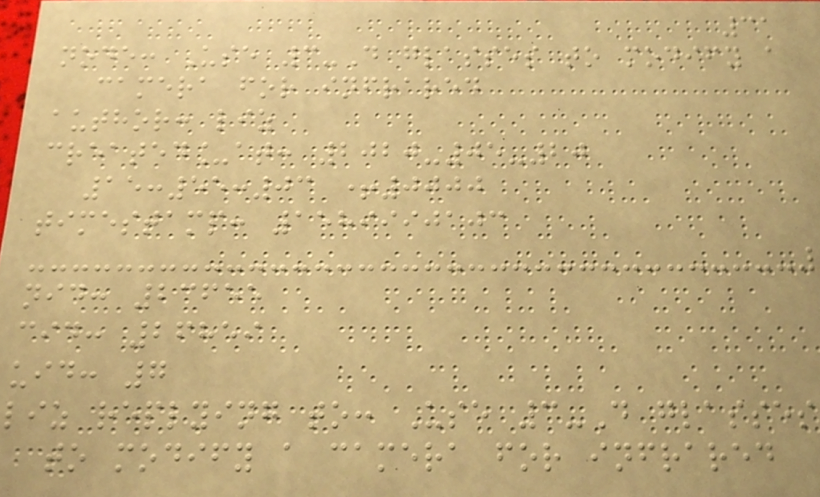31
node: Use 3-D glasses to modify a
camera for infrared
author: liz
created_at: 2020-05-20
15:55:03 +0000
timestamp: 1589990103
nid: 23655
cid: 26859
uid: 7
liz replying to: Use 3-D glasses
to modify a camera for infrared
